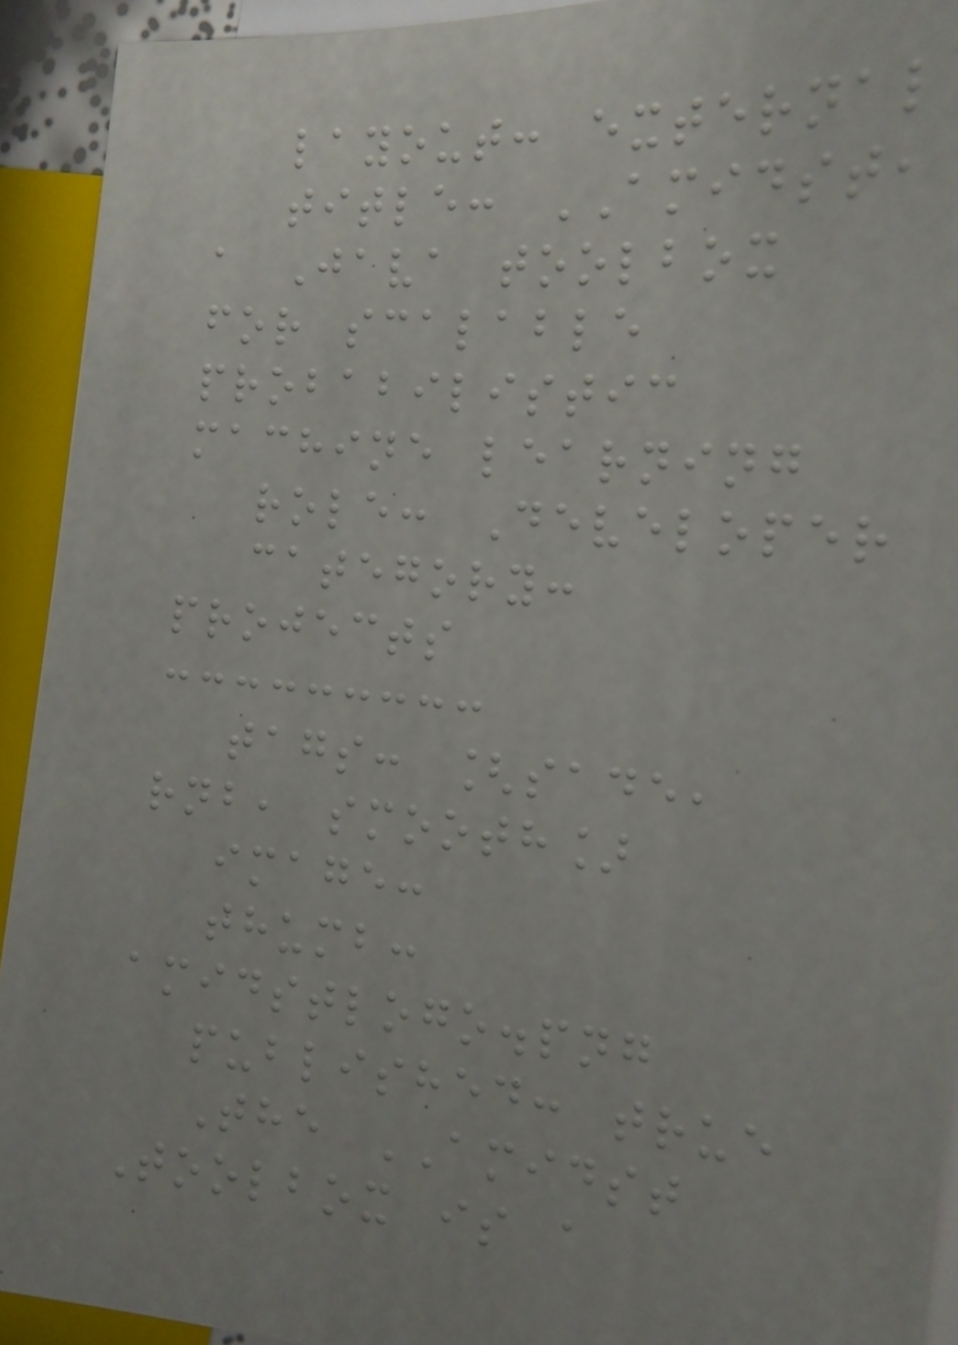layout: external
title: AMIDST,
a Java toolbox
for scalable
probabilistic
machine learning
role: Developer
category:
projects
tags: [sade,
rnb, smooth]
image:
thumb:
amidstlogo.png
published: true
The AMIDST
Toolbox is a
